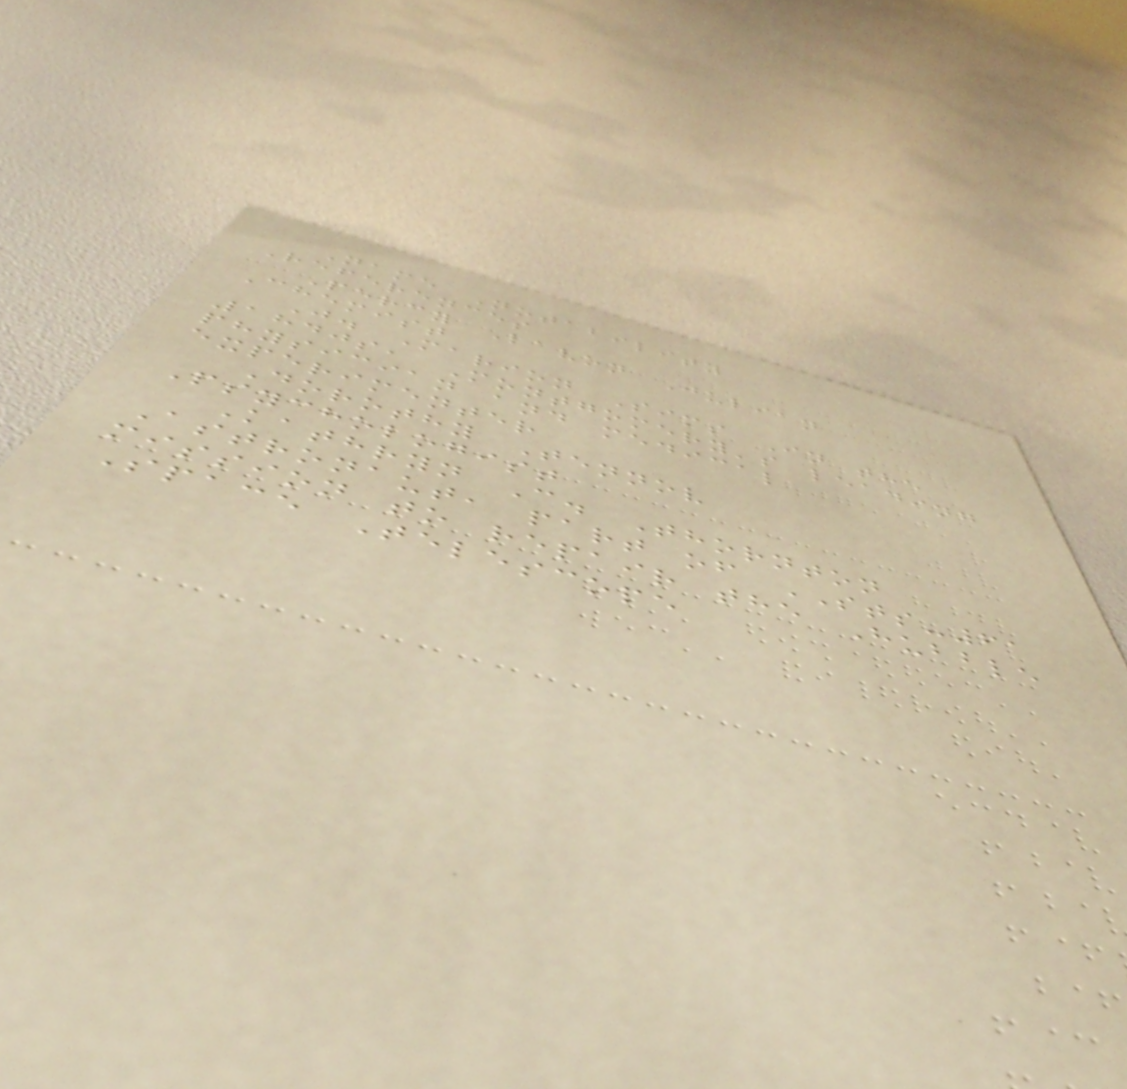Name Notability
References
Percy Lavon Julian
Chemist
J. Marion Sims In the
1840s, Montgomery's leading
physician and medical
experimenter
Dorothy Tennov
Psychologist
Kathryn C. Thornton
Astronaut, part of STS-61
mission to repair the Hubble
Space Telescope
